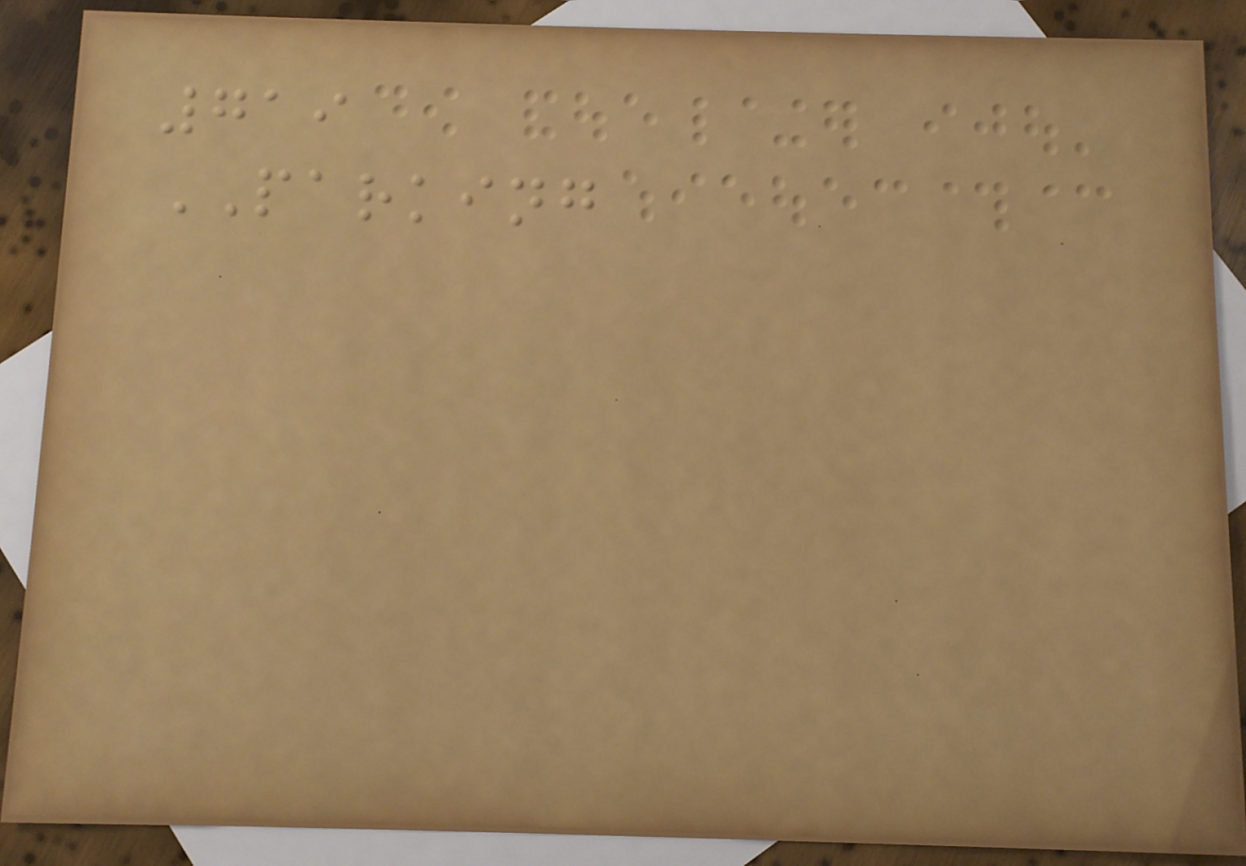719
PARKING
